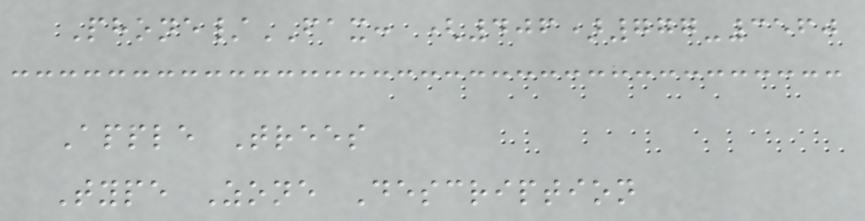Phone/FAX: (406)777-3560
Apple Trees
Type Zone Description
